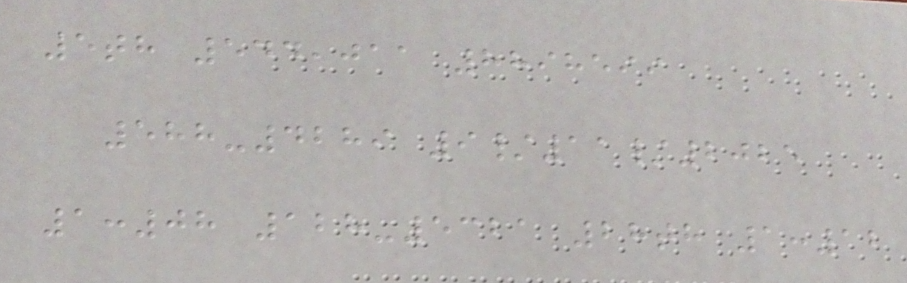5th 544,011 8898599
588-4289 9/11/2025
1:08 128-5321 28th 1:12
